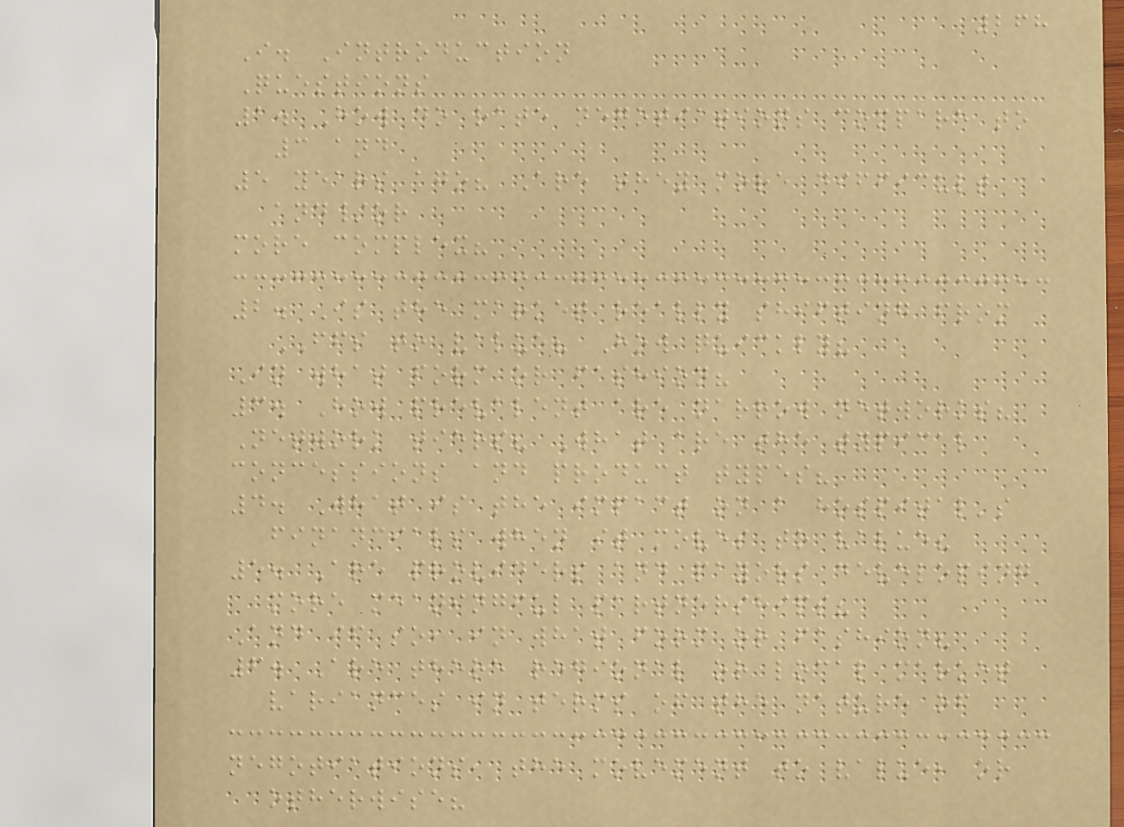268
I. Introduction
Questions
1. How do rate negotiations compare to
3 and
5 years ago? Are they more difficult
and/or
more complex?
2. Is the market really shifting from
FFS to value? How quickly?
In what form or fashion?
3. How prevalent are narrow networks?
Network tiers? What are the typical
concessions and product types?
4. What is the impact on a hospital's
financials when it moves to value?
5. Are providers and payors developing
more meaningful partnerships?
And if so, in what form or fashion?
6. Are there regional or local market
variances in terms of the nature of
negotiations, the movement to value, or
otherwise?
